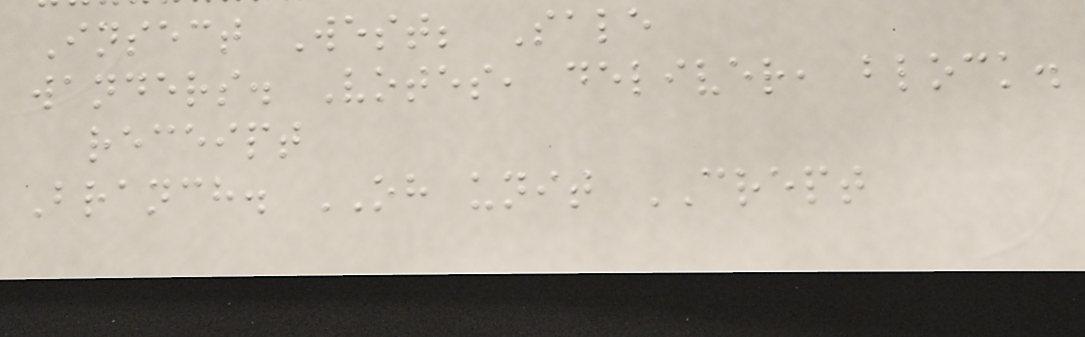Insect West; Sale
wanders. Votes, deliver, block.
receipt
Branch. OH unit CREPT
